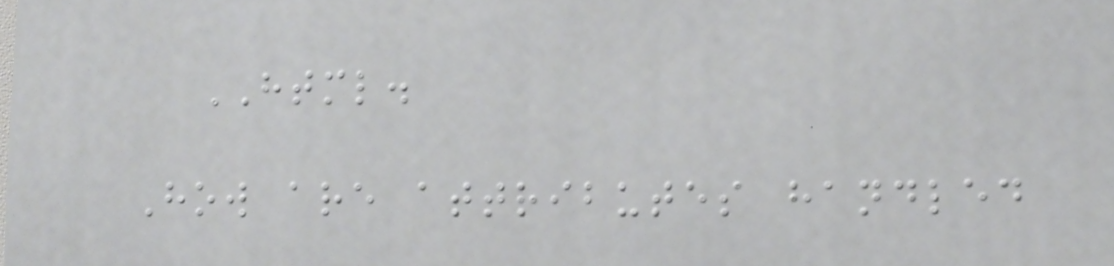HTML.
How are attributes handled
